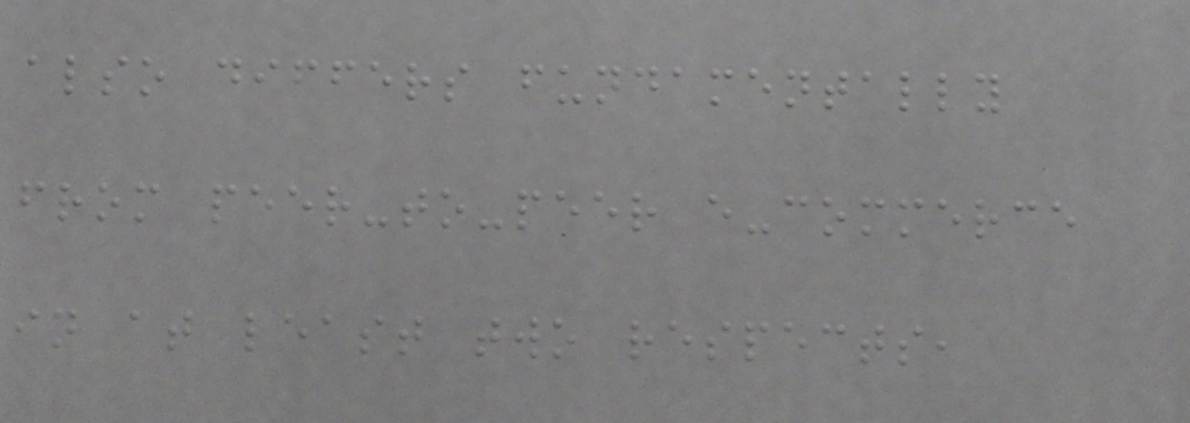also differs fundamentally
from peer-to-peer e-commerce
in at least two respects,
